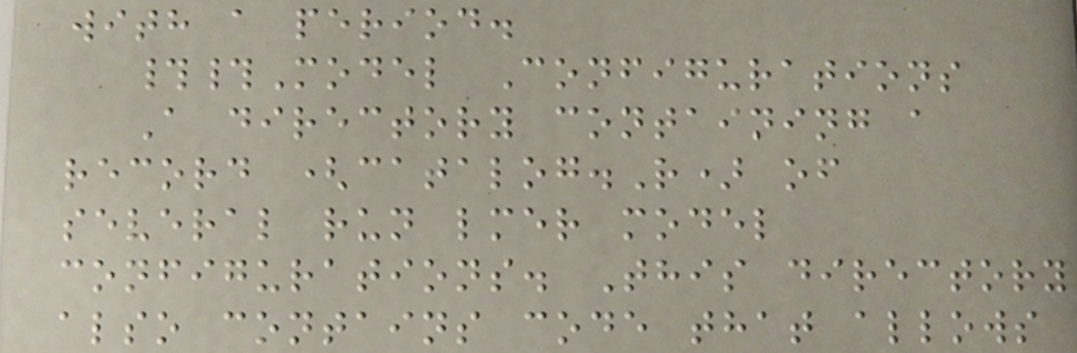with a period.
##Model Configurations
A directory containing a
record (catalog.R) of
several run lmer model
configurations. This directory
also contains code that allows
